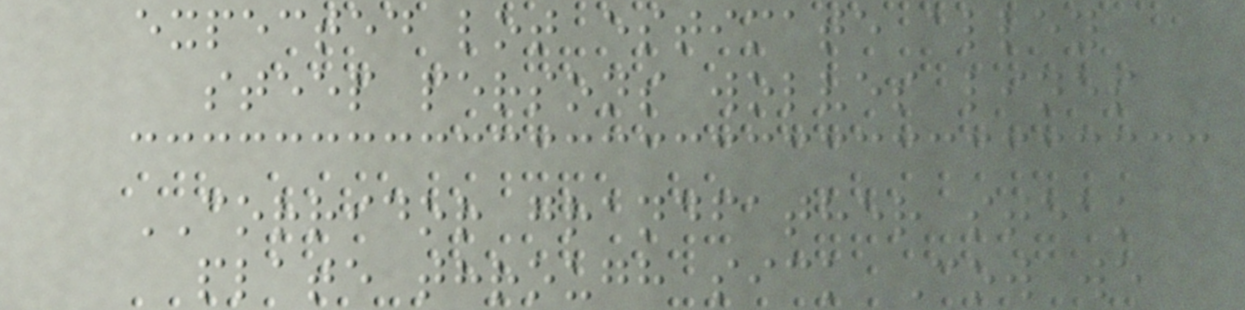expected lot estimate alley
steep persons wolves lines
CORRIDOR grandfather steak
plate through sick Cow we
